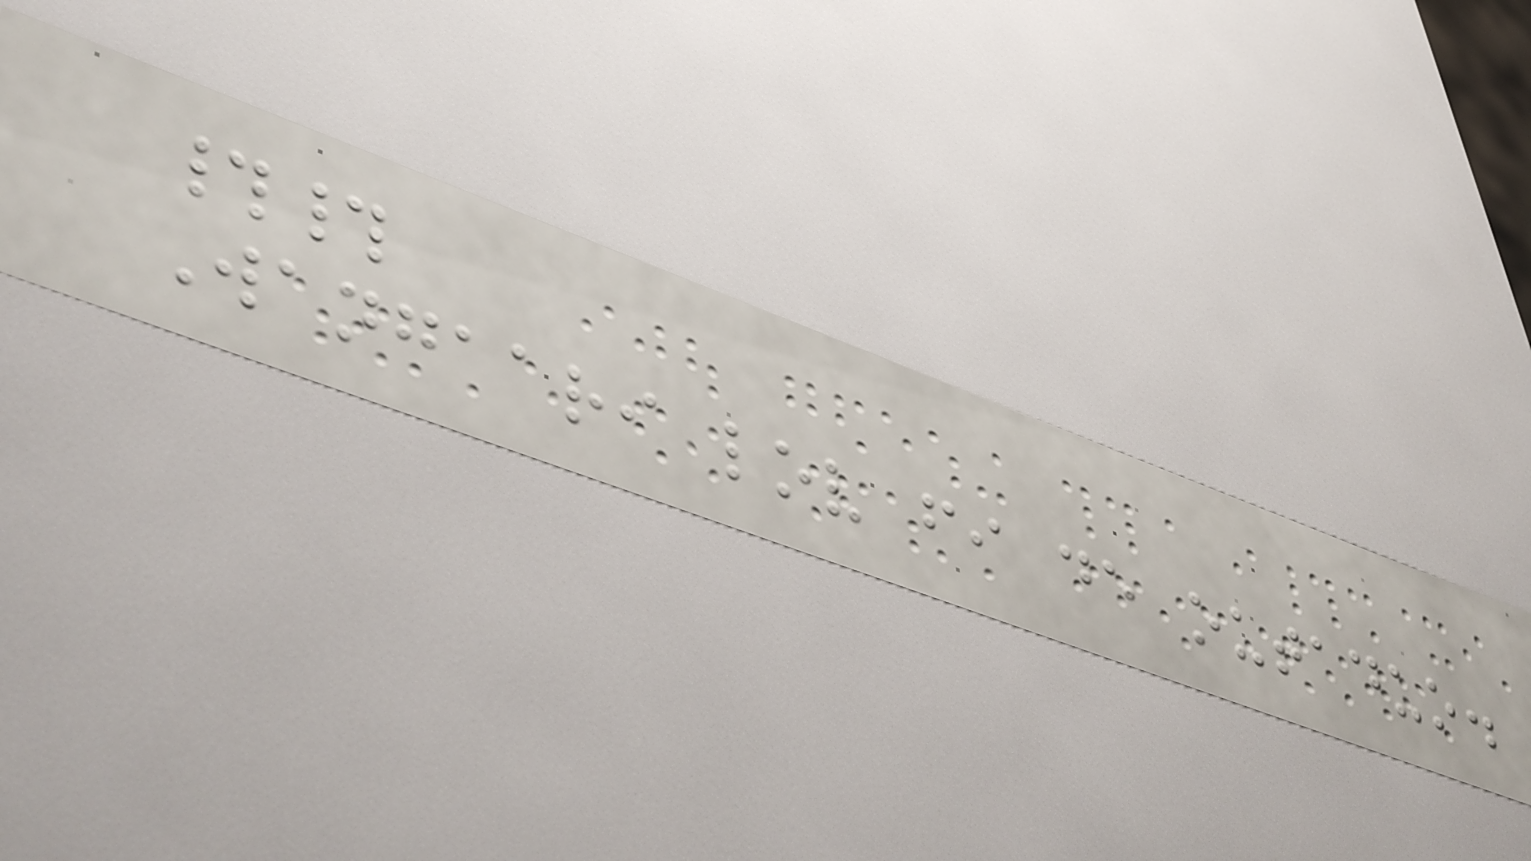##
Wangaari lov fi de outaduo.
